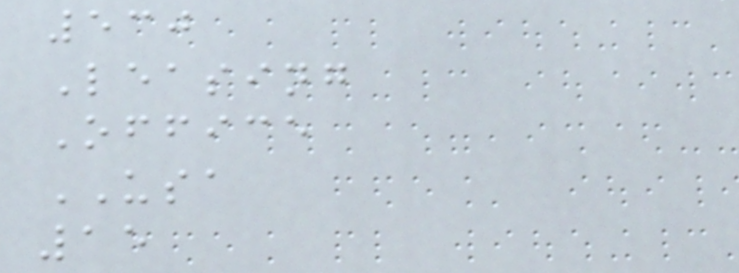530
Leasing
Office
USA
15
